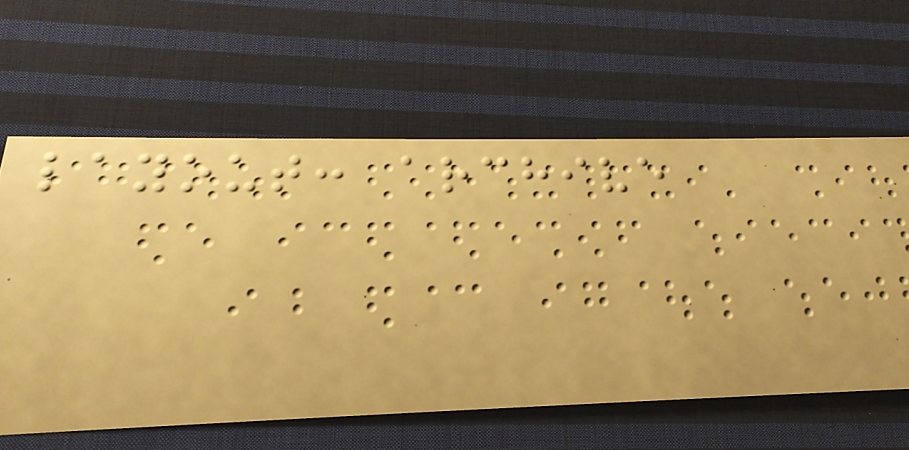layout: archive
